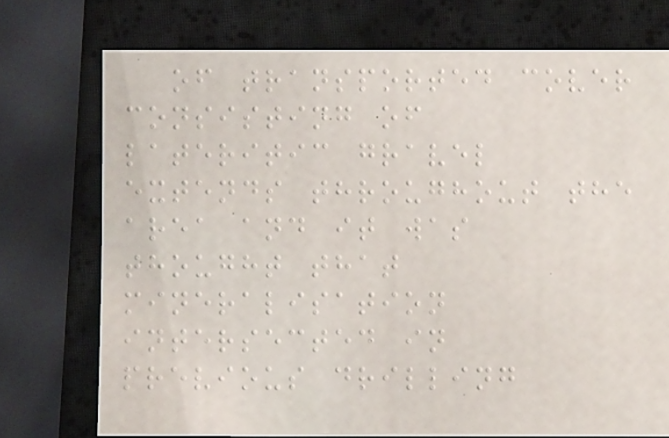of transported cover
consisting of
lateritic gravel
extends throughout the
area and it was
thought that
mineralisation
intersected in
previous drilling
